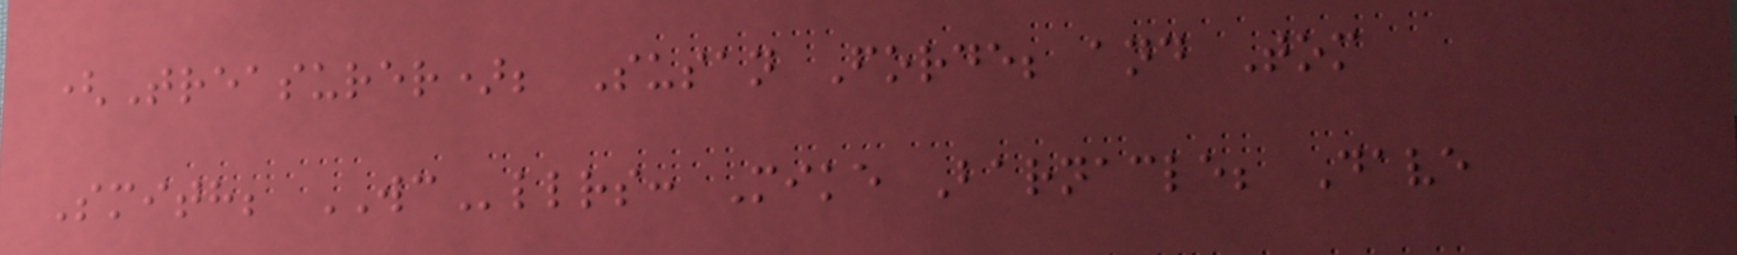(Treasurer); Susan Forde; and Tom
Smith; WCllrs: Mike Barnacle; Dave
